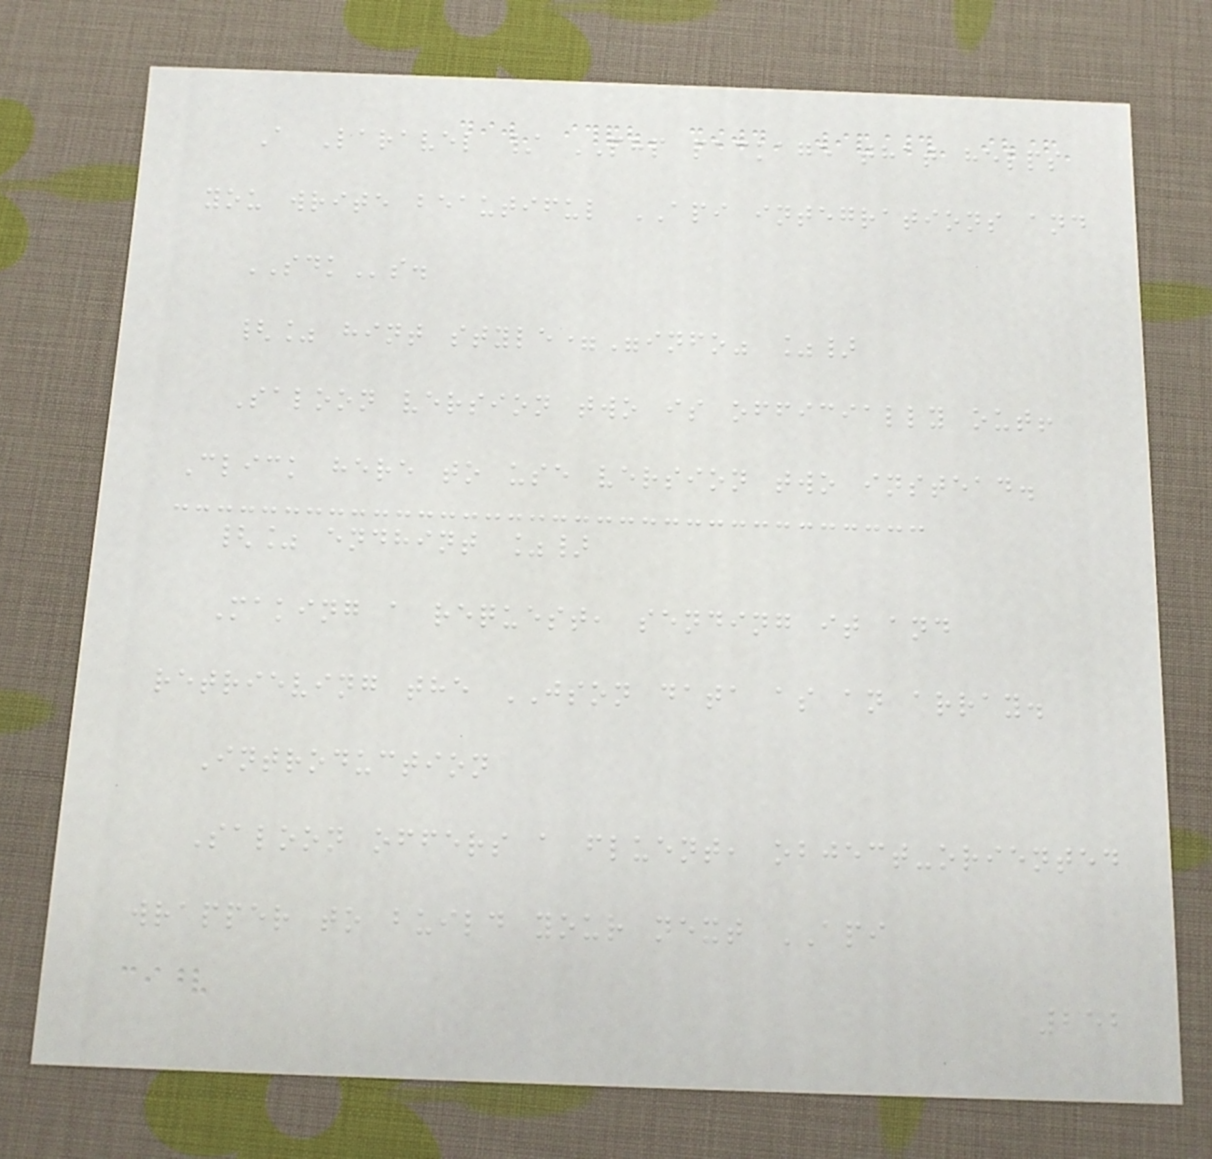A Laravel / PHP package that helps
you write beautiful API integrations and
SDKs.
{% hint style="info" %}
Saloon version two is officially out!
Click here to use version two instead.
{% endhint %}
Making a request, sending it and
retrieving the JSON data as an array.
Introduction
Saloon offers a fluent, object-oriented
wrapper to build your next API
252
